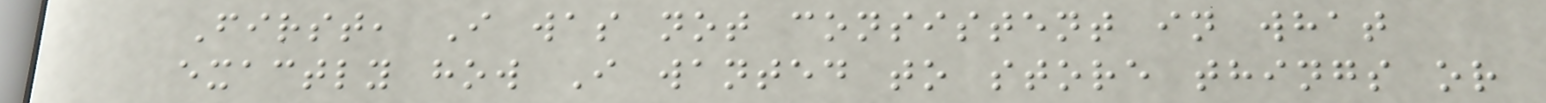First, I was not consistent in what
exactly how I wanted to store things or
